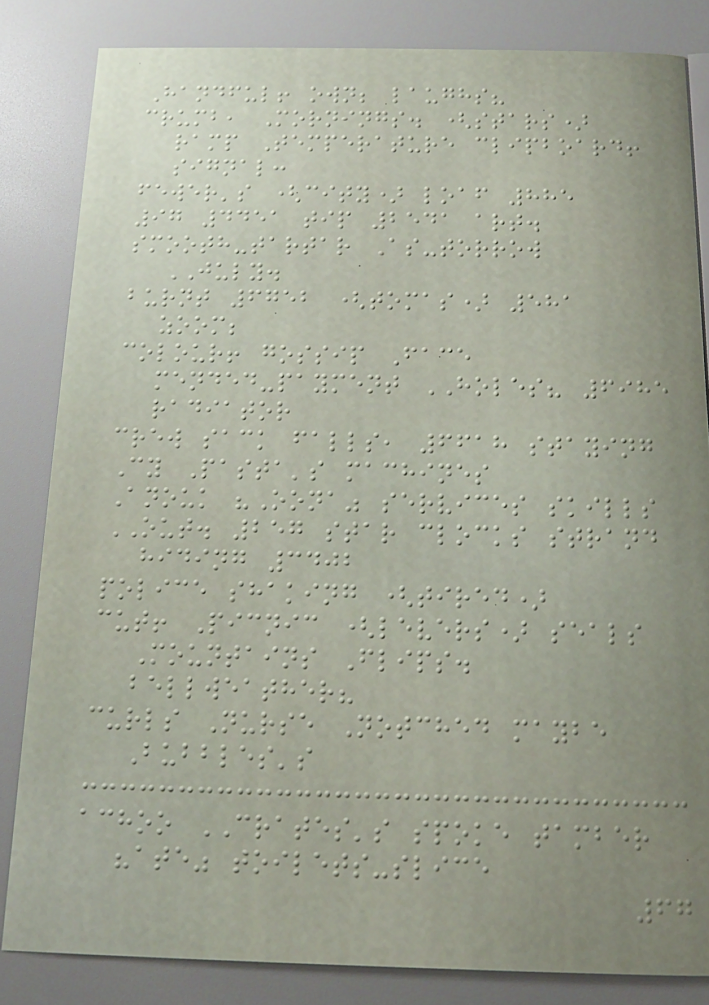Handful! own; laughs?
crumb, Mornings. (stars)
ramp Temperature clipboard!
signal:
fewer's (city) loaf 885
97 4451 tip 2541 art.
smooth-tartar As-torrow
JULY.
burnt 6752 (tomas) 581
zoom;
colour! gossip Face
mended-payment HOLES? 6985
radiator
crew sack falls, 6618 staying
Cy Pasta's machines
Anouk "Oona" services skills
OUT. 257 star clocks strand
hiding 3402
police shaking (tired)
cut! Picnic (levers) seals
Mountains Flips.
bellweather?
curls Nurse Notched maybe
Bubbles's
achoo CRATES's spoke tamber
"ate" toilets-slice
67
